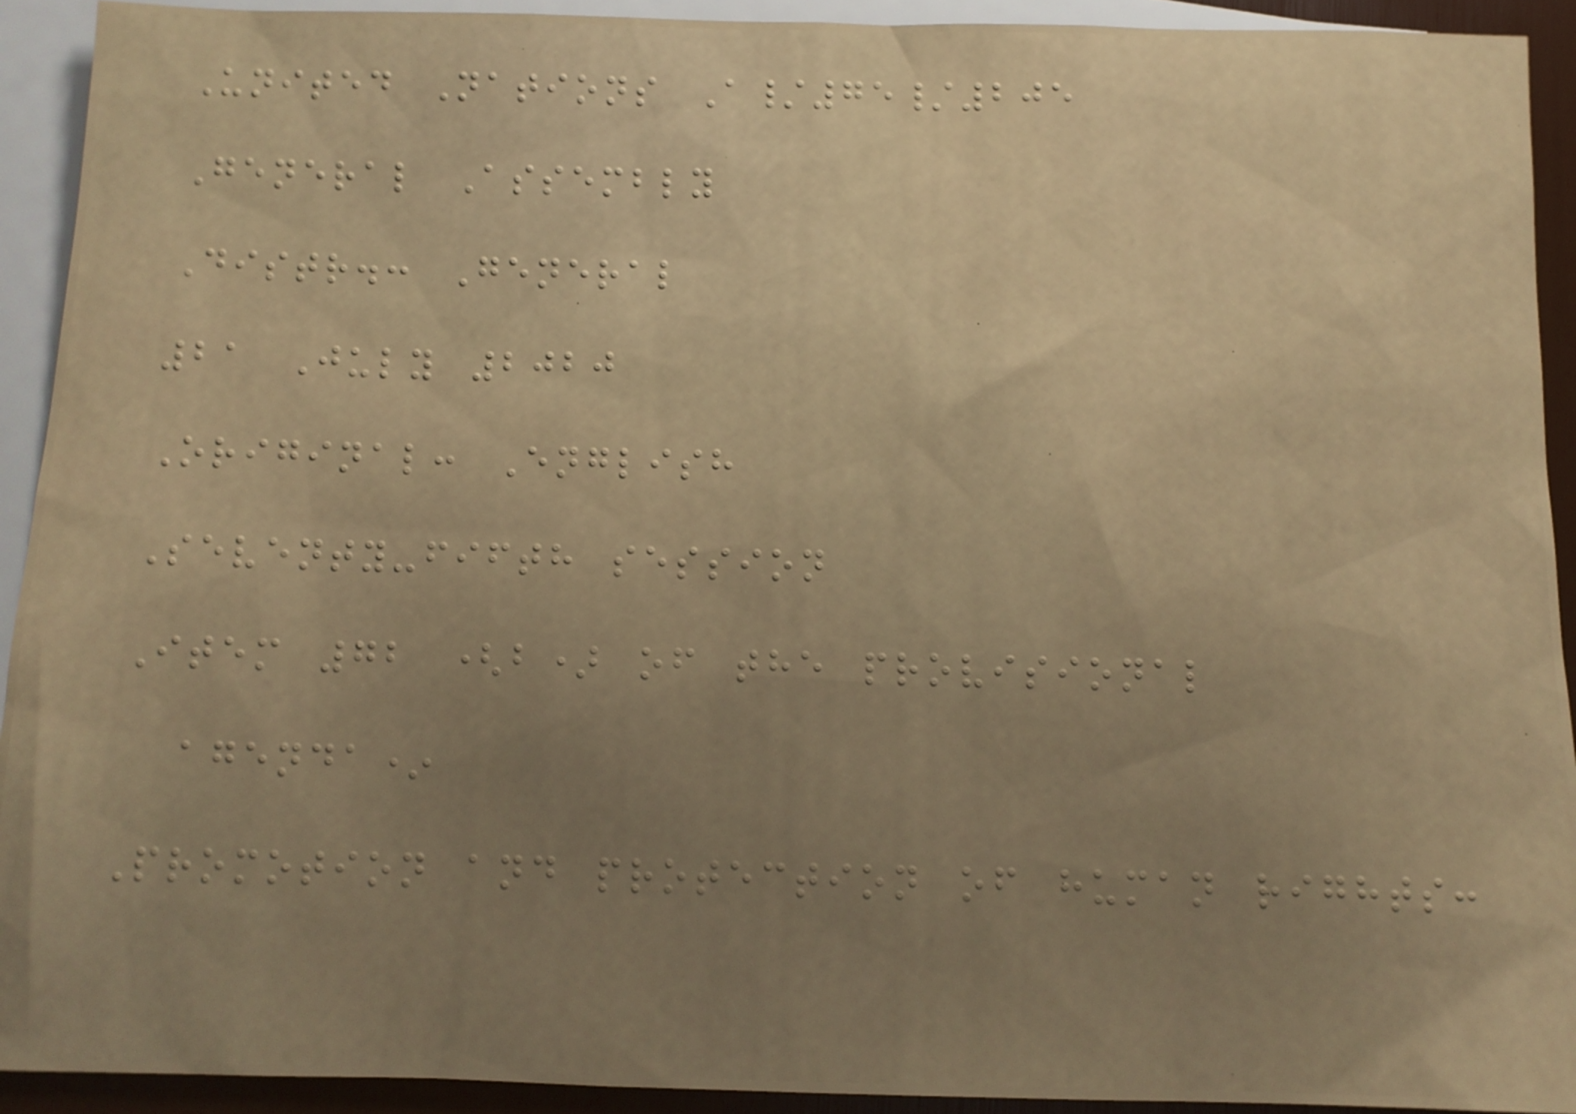United Nations A/75/205
General Assembly
Distr.: General
21 July 2020
Original: English
Seventy-fifth session
Item 72 (b) of the provisional
agenda*
Promotion and protection of human rights:
